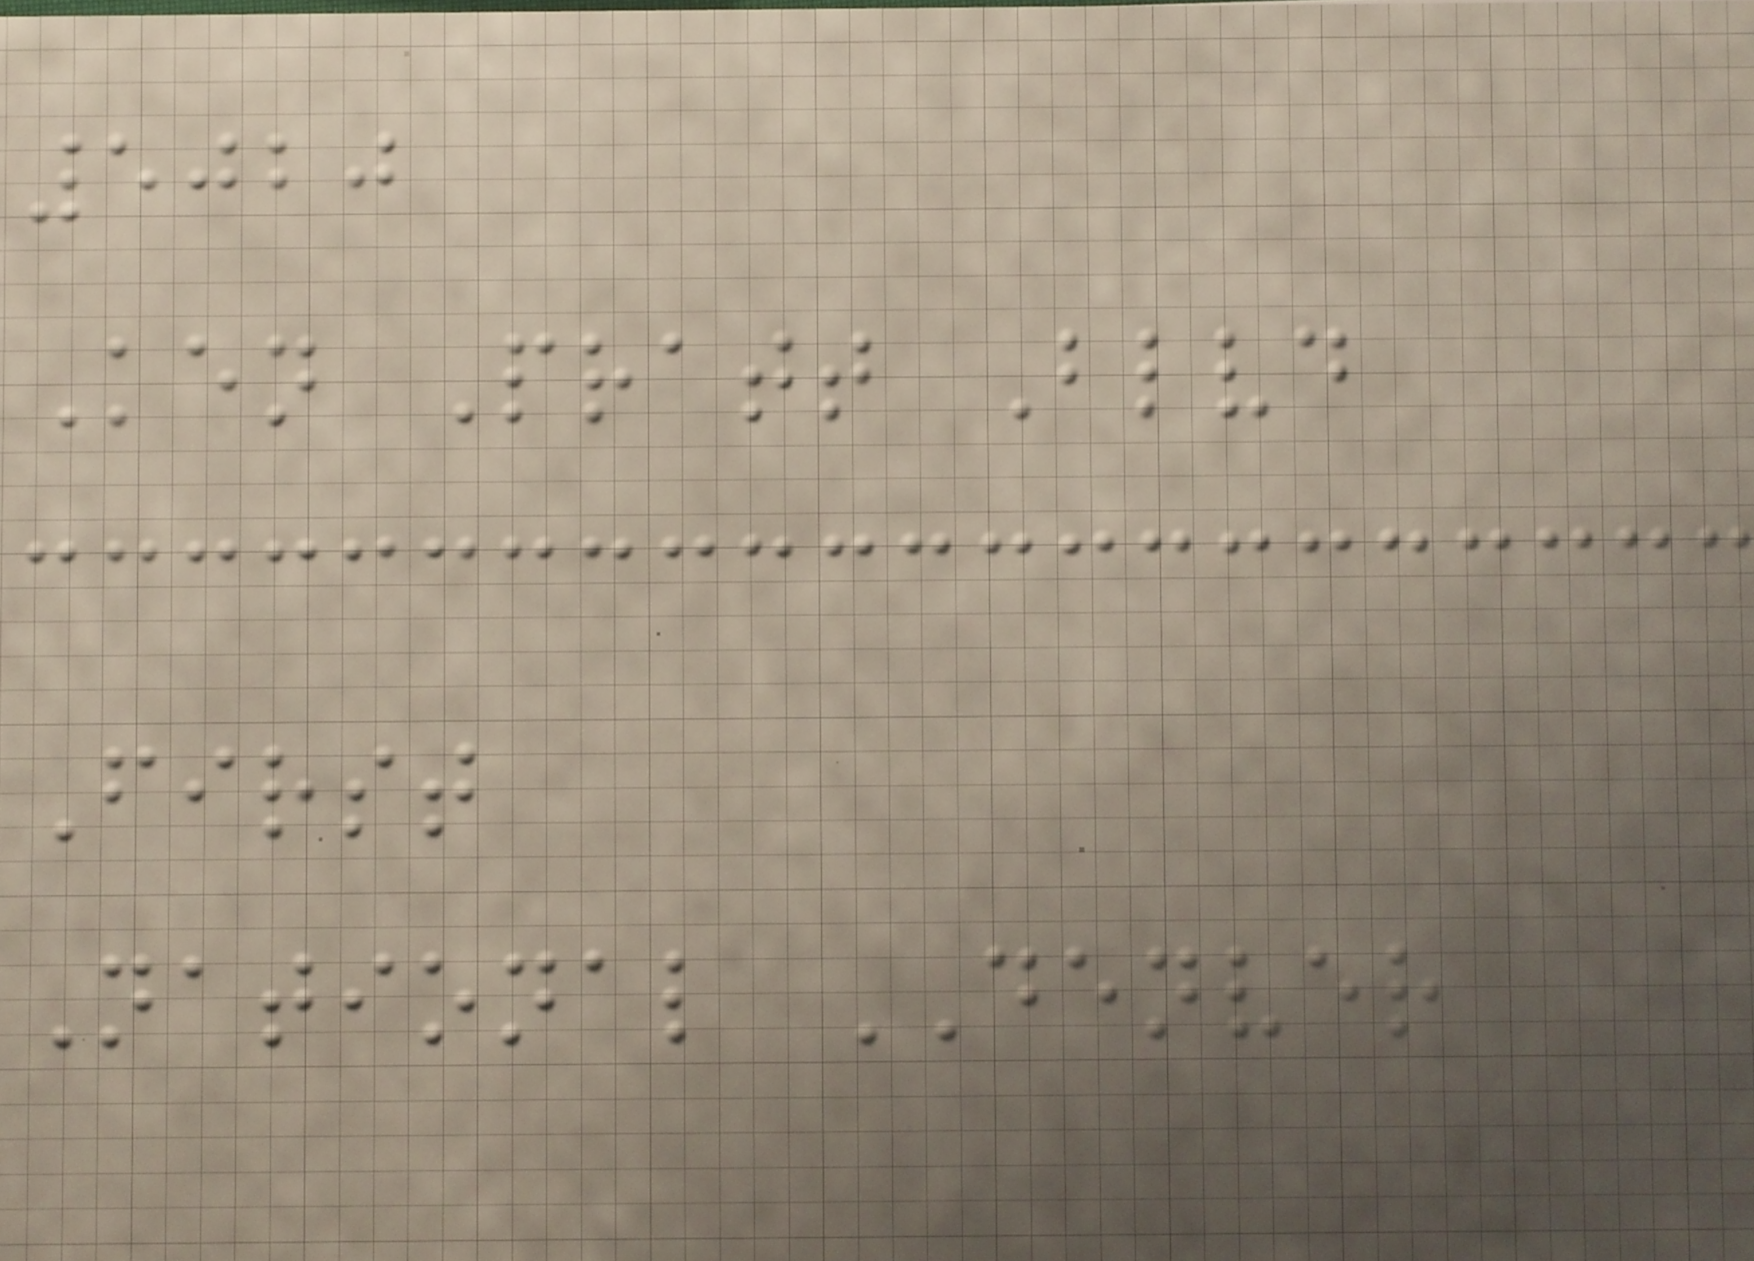5020
Ken Pratt Blvd
First
National DENVER
